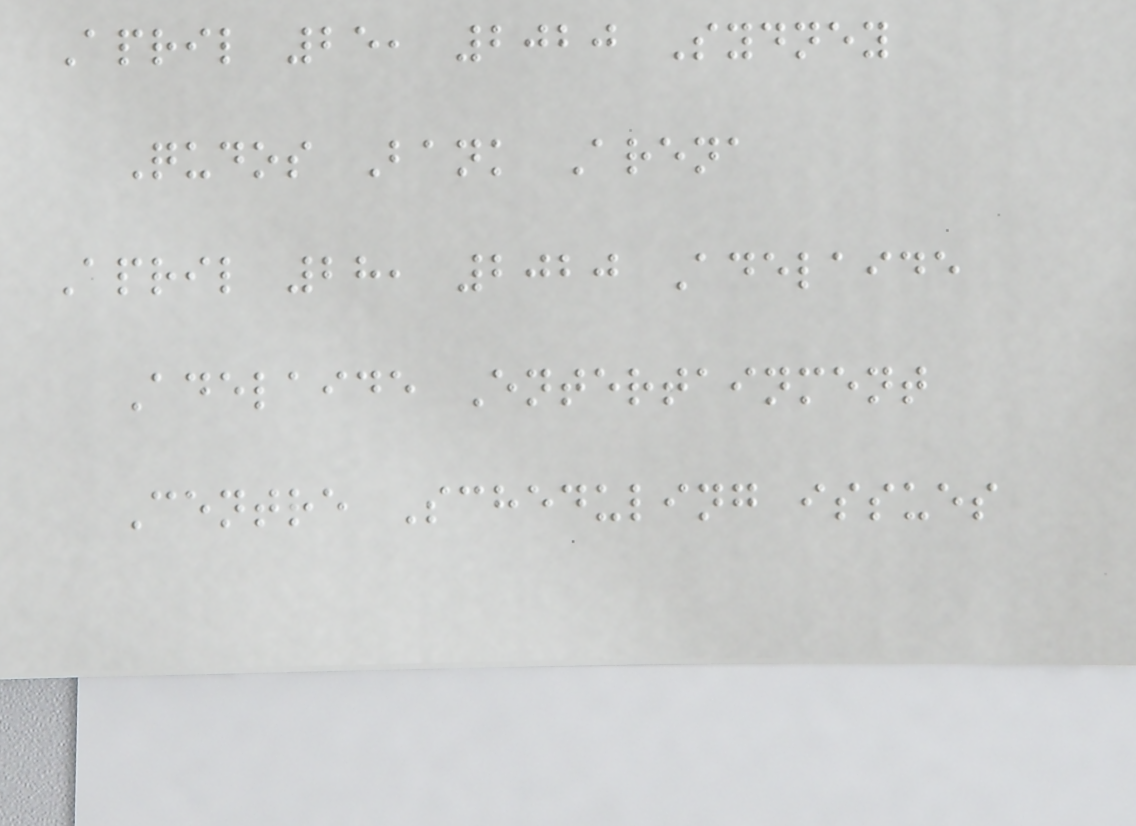April 25, 2020 Sydney
Qudos Bank Arena
April 28, 2020 Adelaide
Adelaide Entertainment
Centre Scheduling issues
